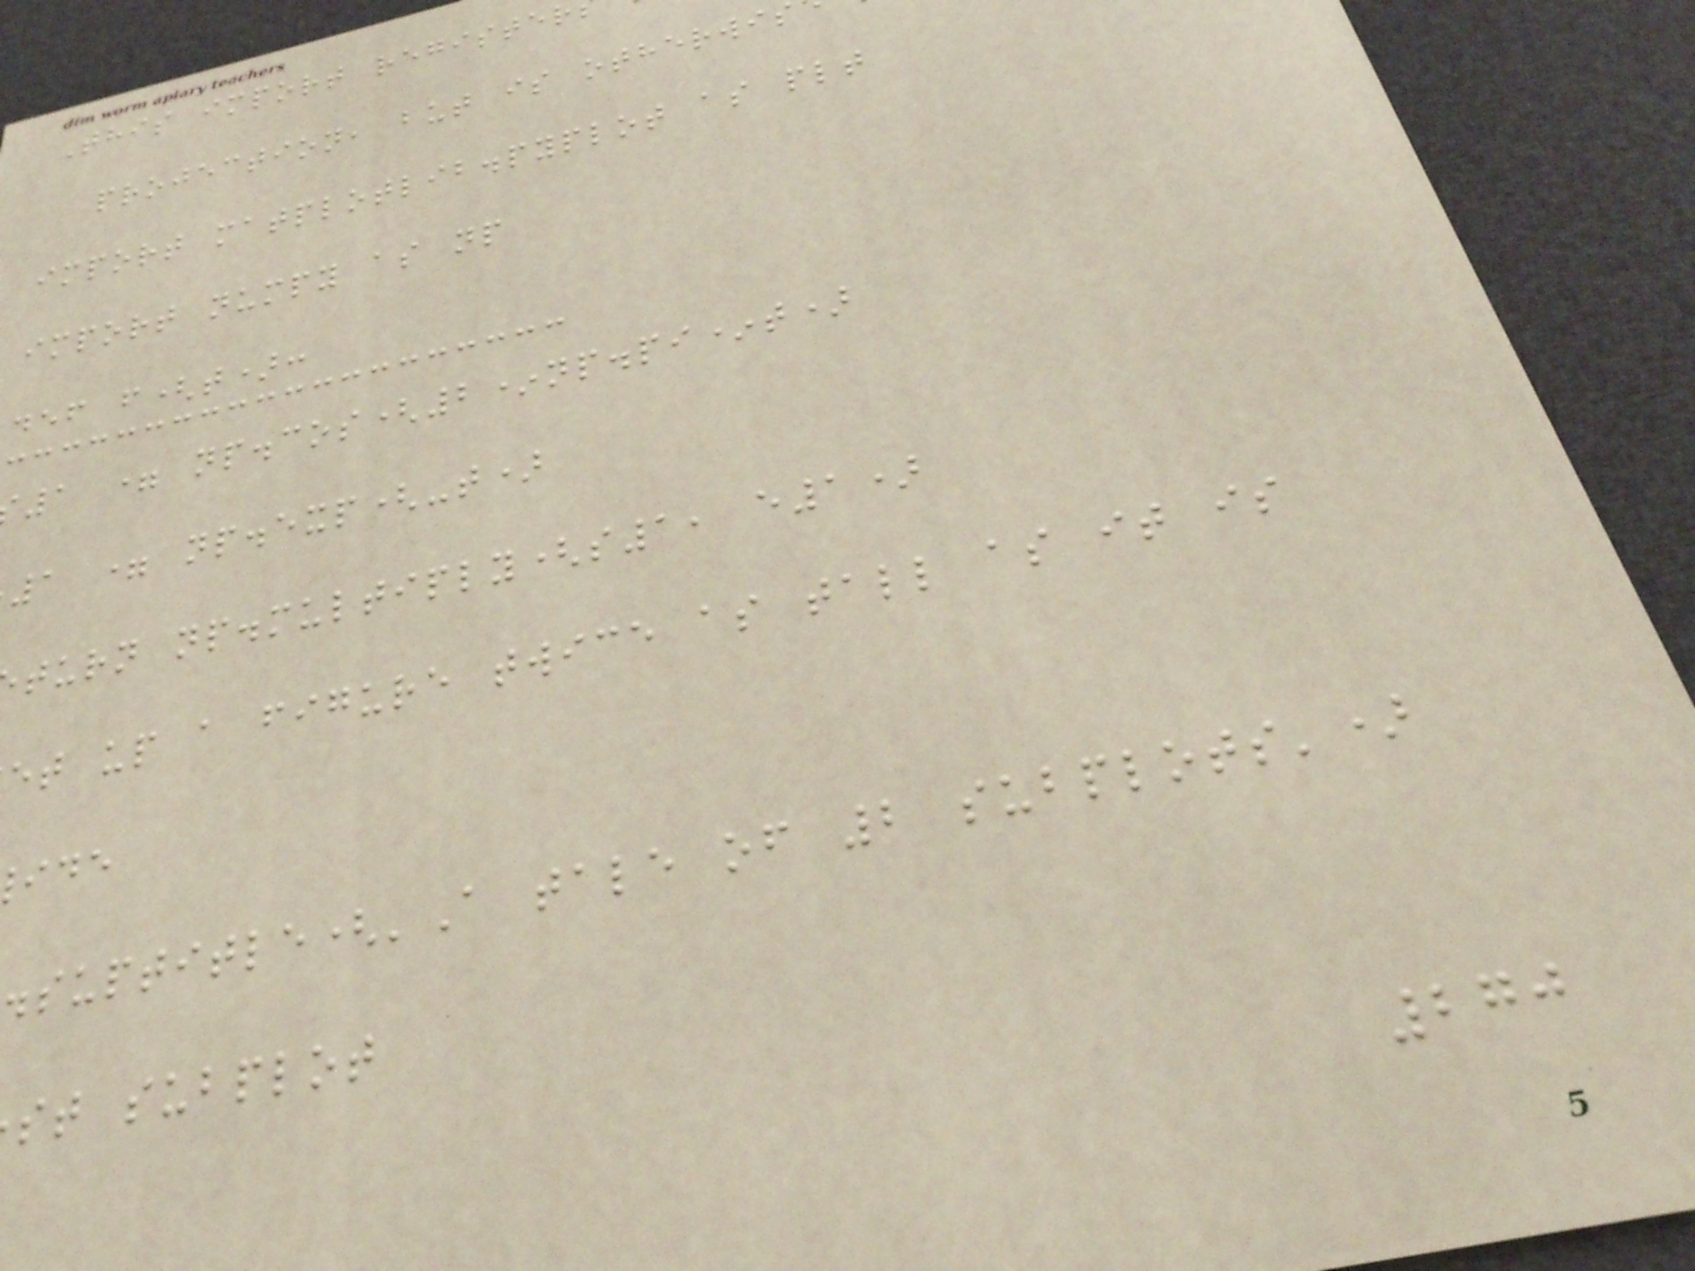This import register
projection, but is otherwis
import matplotlib.pyplot as plt
import numpy as np
def f(t):
1 = np.cos(2*np.pi*t)
1 = np.exp(-t)
turn np.multiply(s1, e1)
et up a figure twice as tall as it is
.suptitle('A tale of 2 subplots')
st subplot
270
